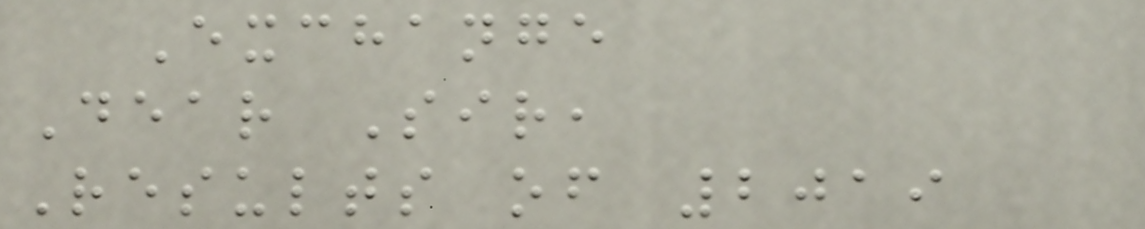Exchange
Dear Sir,
Results of 2019
